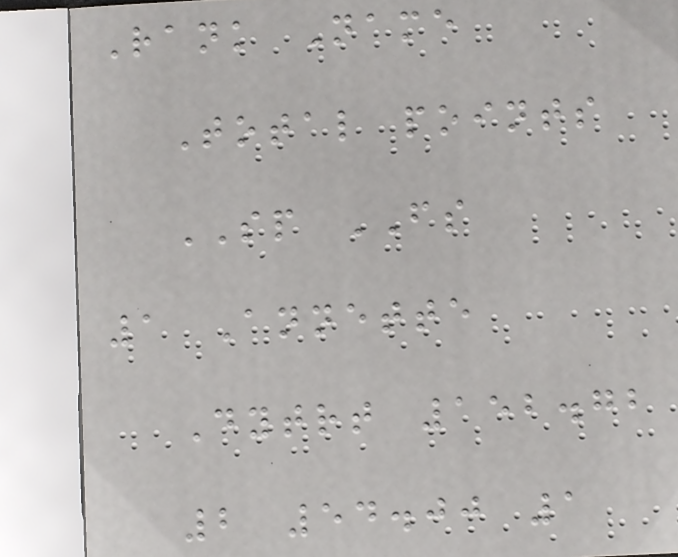Rank Name
Total points
SP FS
1 Annette
Dytrt 152.72
2 54.00 1
